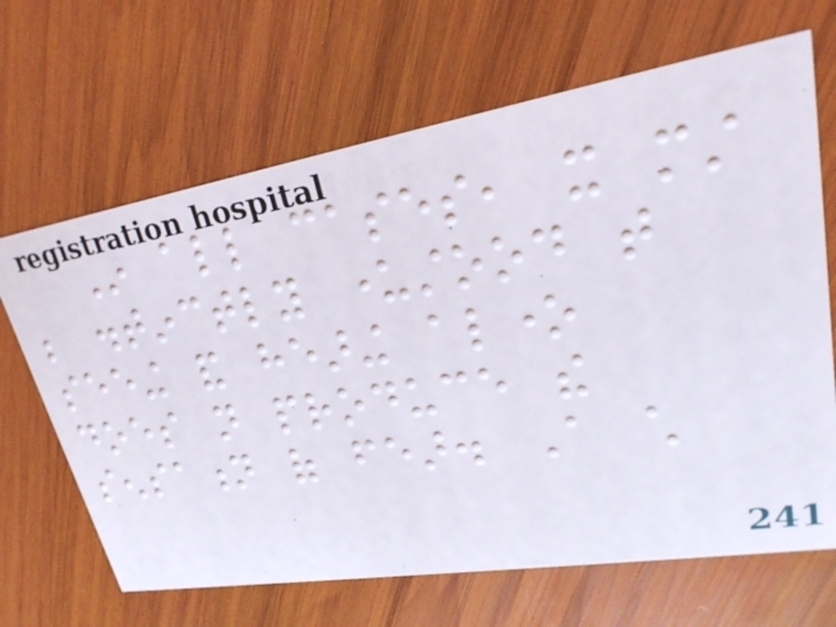In all cases, it must
be distinctly understood that
seeing and hearing alone
does not produce the
sensation of fear. A child
